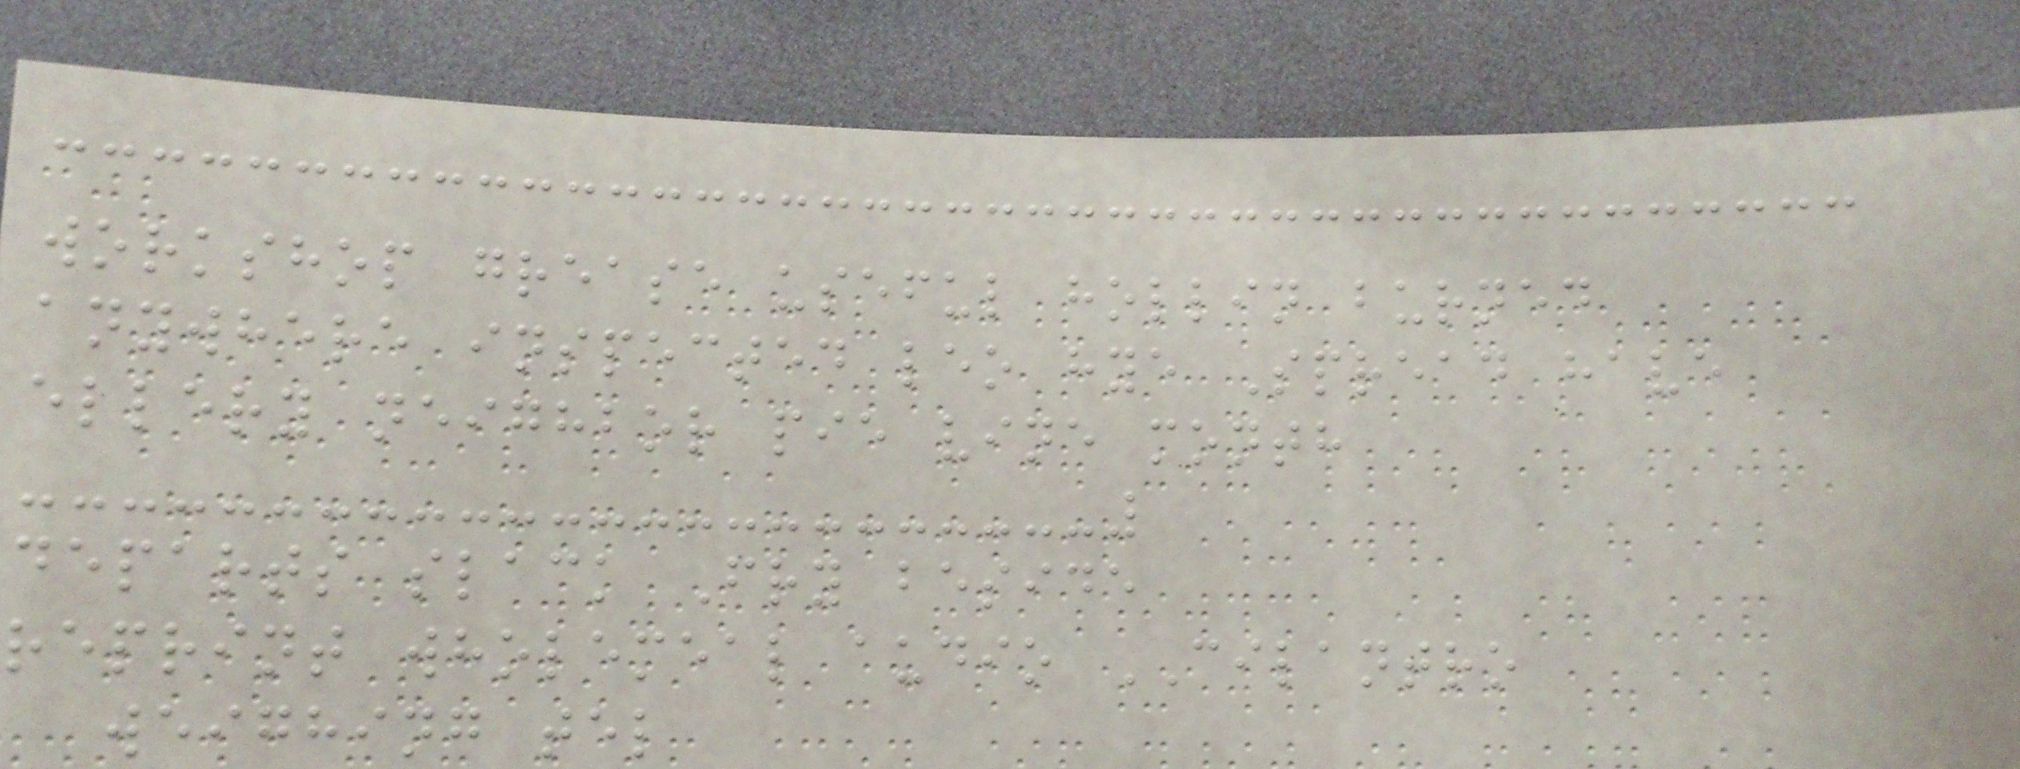workshop grease useful hollin burned
anywhere inspected leo hye Spread have
ellery neighbor pie vine month
departs slack Fry beside
reprint wholemeal audio CILANTRO
weighing tel
